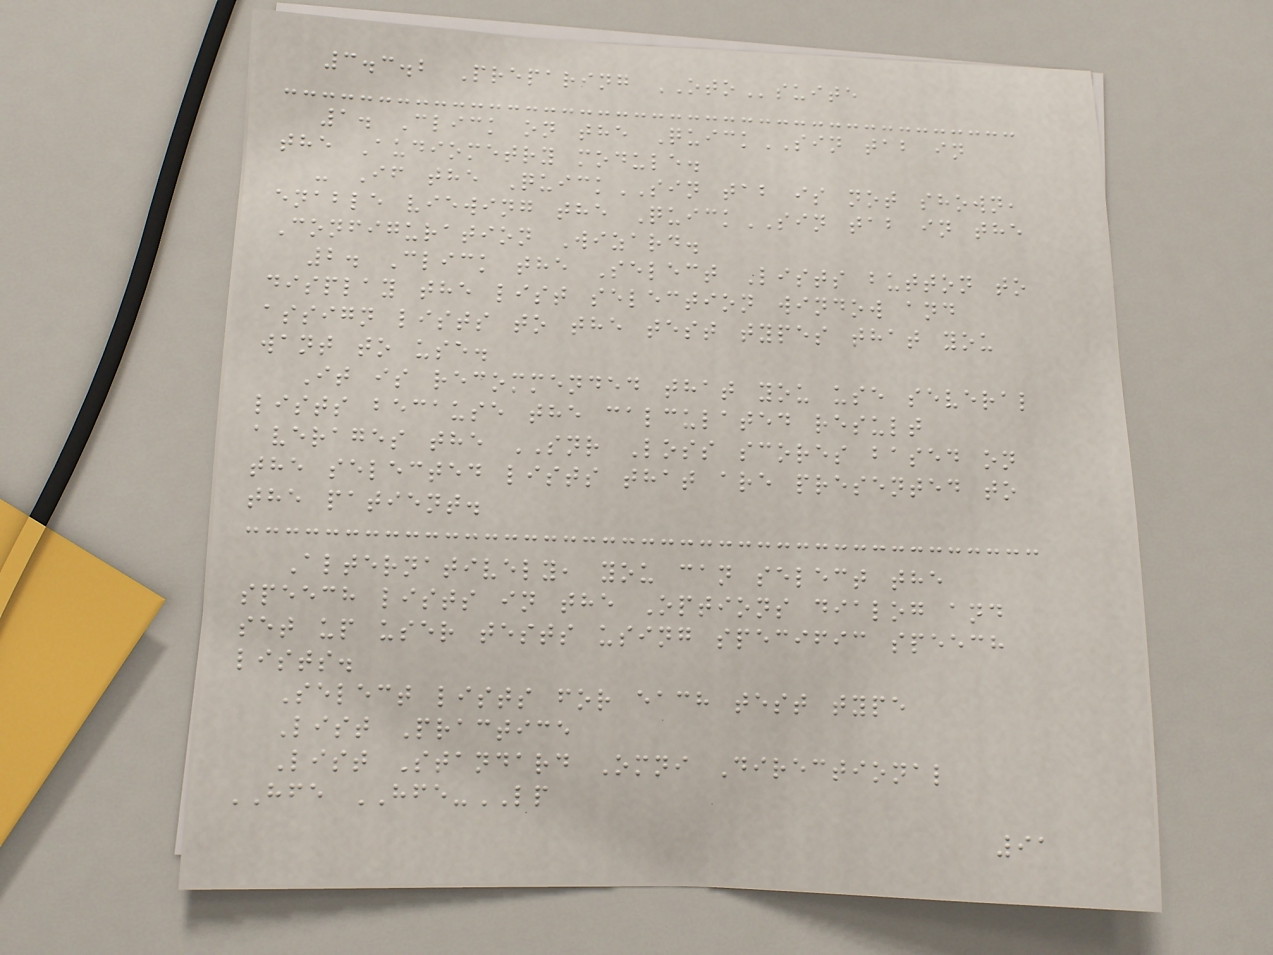3.3.2 Preparing OTOsuite
1. Click on the QuickSIN tab in
the Audiometry module.
- If the QuickSIN tab is not shown,
enable viewing the QuickSIN tab in the
Configuration Wizard.
2. Click the Select Lists button to
display the list selection window and
assign lists to the test types that you
want to use.
It is recommended that you use several
lists because the calculated result
averages the SNR Loss scores based on
the selected lists that are presented to
the patient.
Alternatively, you can select the
speech lists in the Options dialog and
set up user tests using specific speech
lists.
Select lists for each test type
List Practice
List Standard Omni Directional
HFE HFE-LP
91
